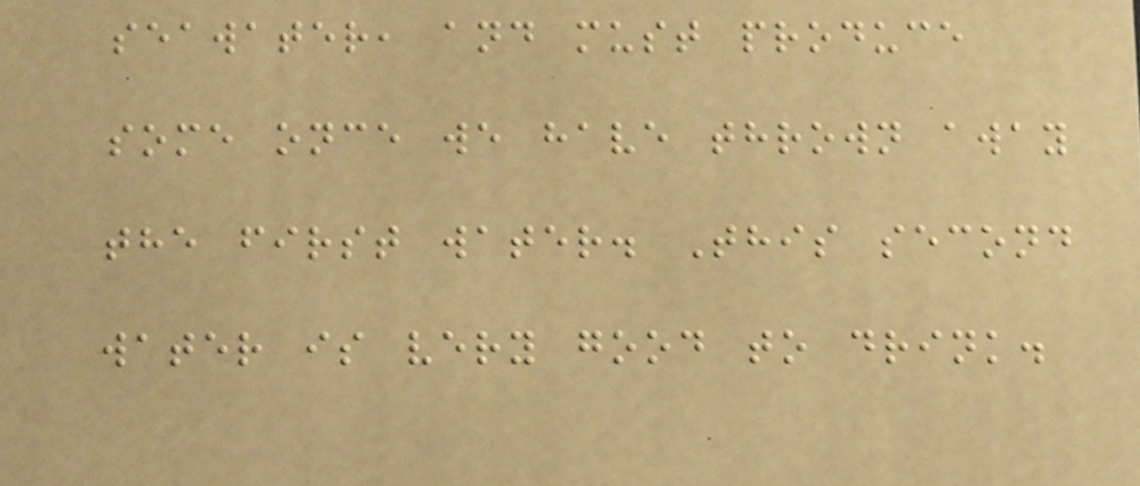seawater, and must produce
some once we have thrown away
the first water. This second
water is very good to drink.
